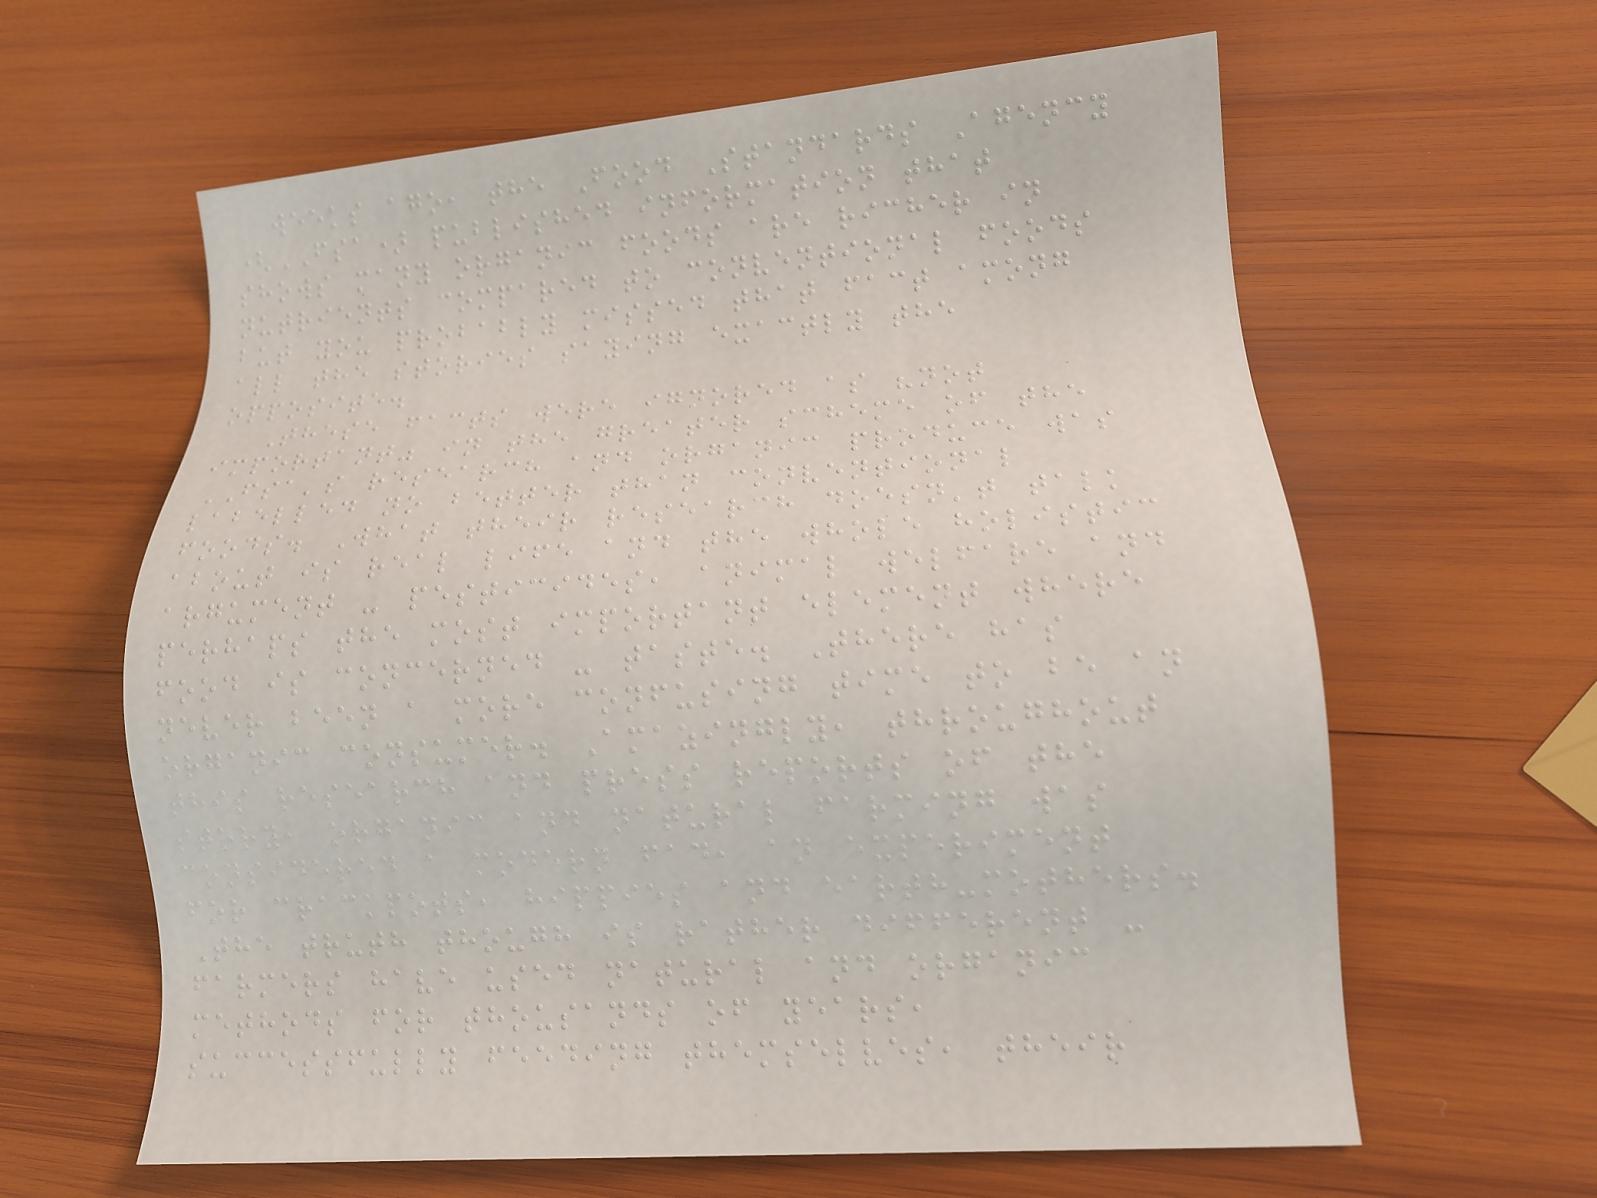weeks ago, the Food Standards Agency
(FSA) published information that
shows many organic foods are richer in
nutrients compared to conventional foods
but you probably missed that fact among
all the stories saying exactly the
opposite.
These facts were ignored as "not
important" in the greater scheme of the
FSA's research and organic produce was
labelled no better than conventional
foods. What their research doesn't talk
about is real life and the whole holistic
argument - pesticides, animal welfare and
perhaps the most important element where
food is concerned - taste. There has
never been a more confusing time to be an
organic consumer. Amazingly, throughout
this research and press reports of the
story, organic and natural farming was
considered a modern fad, an experiment
for crackpots, hippies and earth-mothers.
The truth though is rather different -
farmers have used natural and organic
methods for thousands of years,
successfully feeding themselves, their
